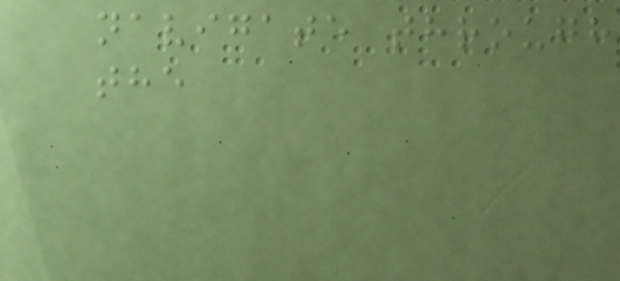navigate through
the
